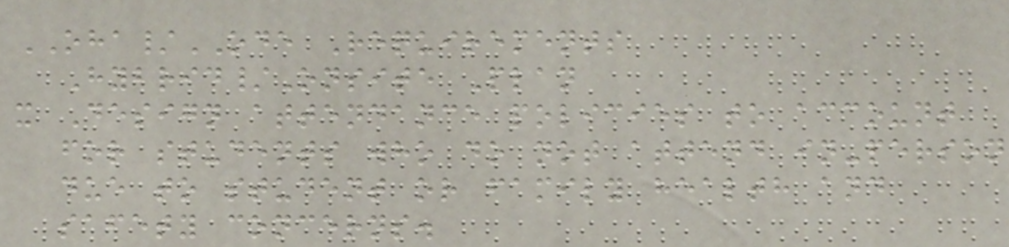OHA/ODE Requirements
Hybrid/Onsite Plan
x Design attendance policies to account
for students who do not attend in-person
due to student or family health and
safety concerns.
